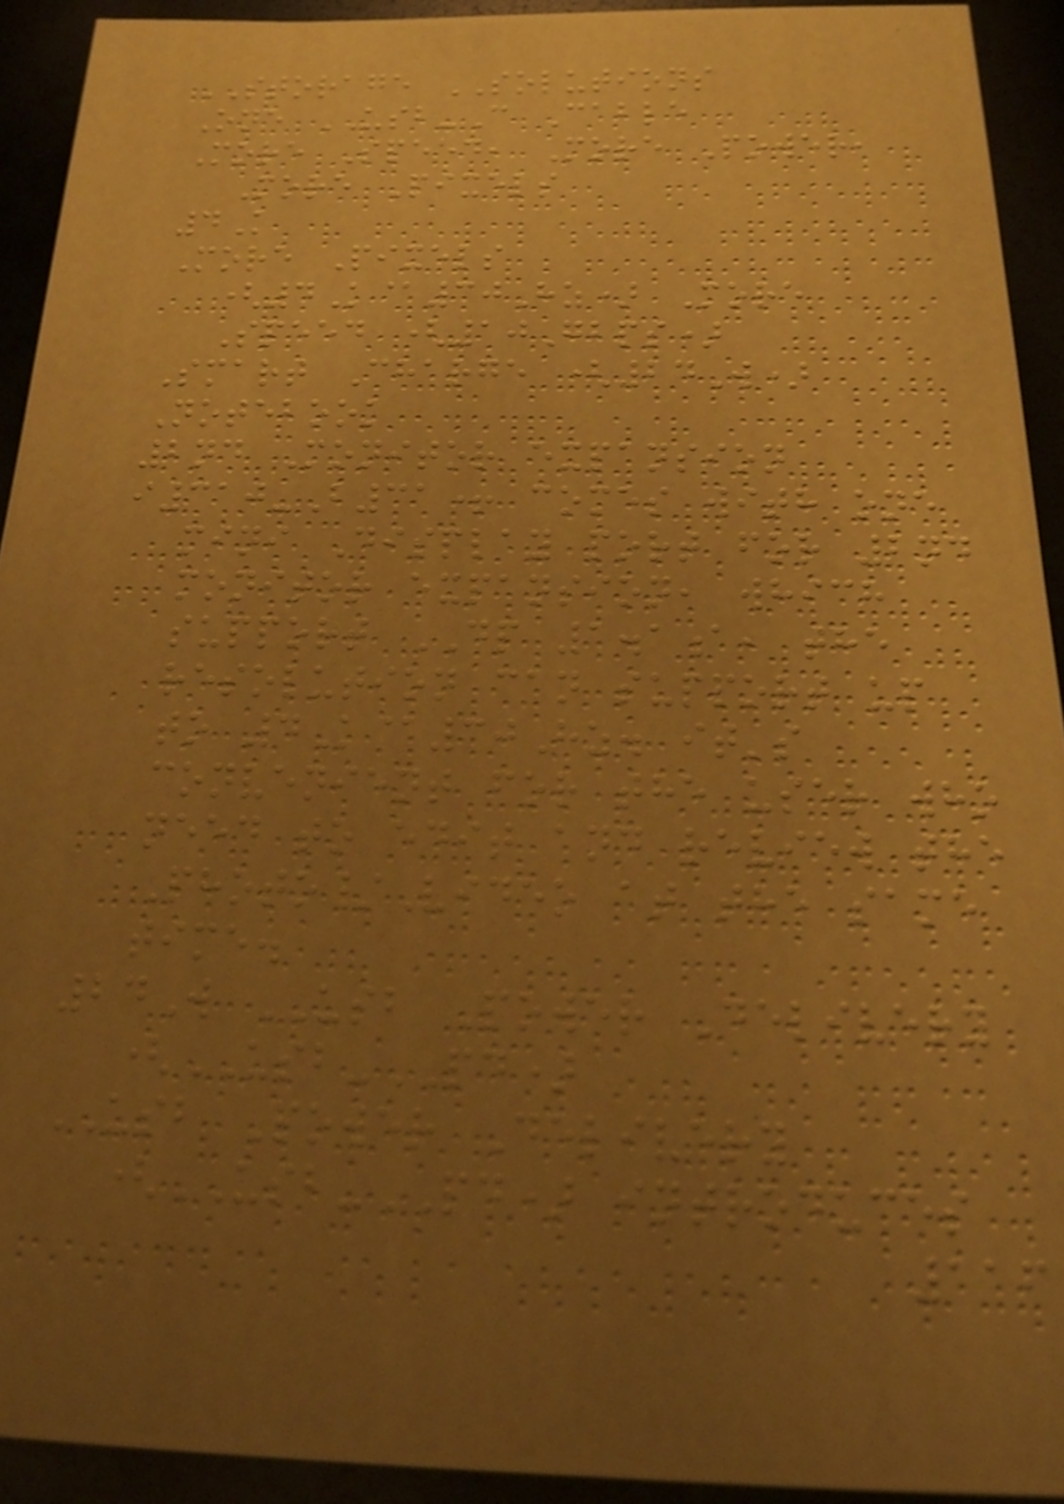STORAGE SOLUTIONS
One USB-C Cable
More Speed, More Power,
More Pixels
4K
More Pixels
(4K@30Hz) More
Speed (10Gbps)
Smart Charge (24W)
Notebook
2nd Monitor expansion
i310-B31+ comes with one
mini Display port for 2nd
monitor expansion, which
support DP 1.1a, the
resolution can support up
to 4K@30Hz. it's
convenient for the user who
need to edit and review the
Photo/Video at the same
time.
24W USB Power Delivery
(USB-PD)
USB Power Delivery
(USB-PD) introduces
116
